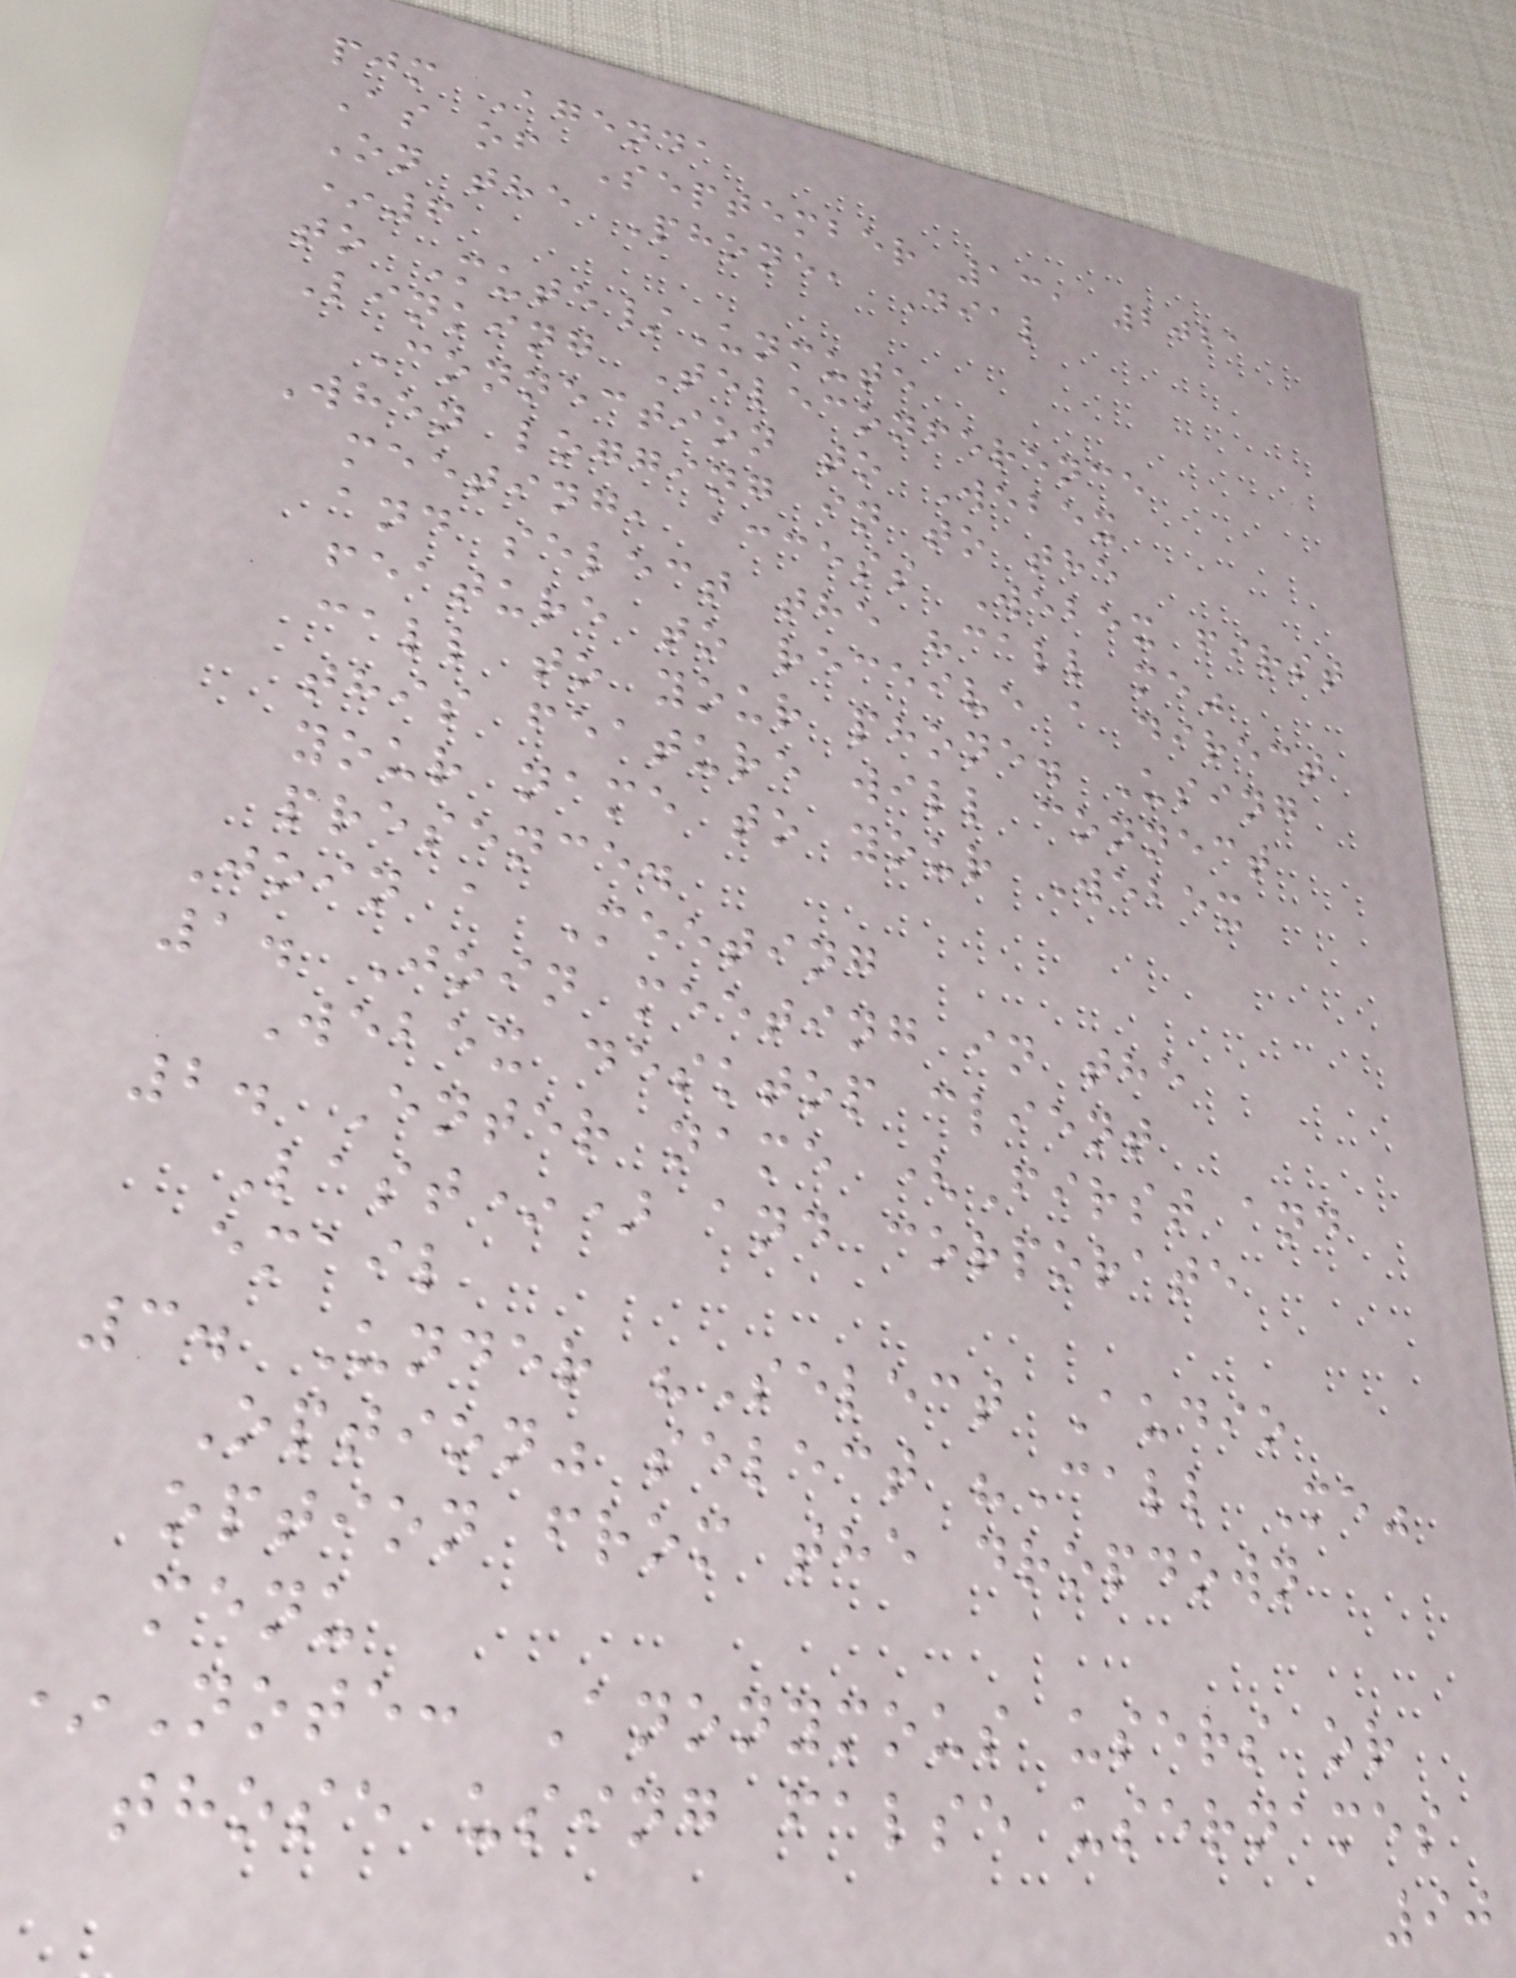pjm Agenda
As of September 13, 2021
On the Phone, Dial
*6
to Mute/Unmute
Linking Teleconference
Connection to Webex
When logging in to the
meeting, access Webex first
and select the "call me"
feature to receive a direct
call to your phone. Using
this feature will connect
your name to your Webex
presence.
Join a Meeting
1. Join meeting in the
Webex desktop client
2. Enter name (First and
Last*) and corporate
email
3. Under "Select Audio
Option" select "Call Me"
option from the dropdown
menu
*Note: Anonymous users or
those using false usernames
90
